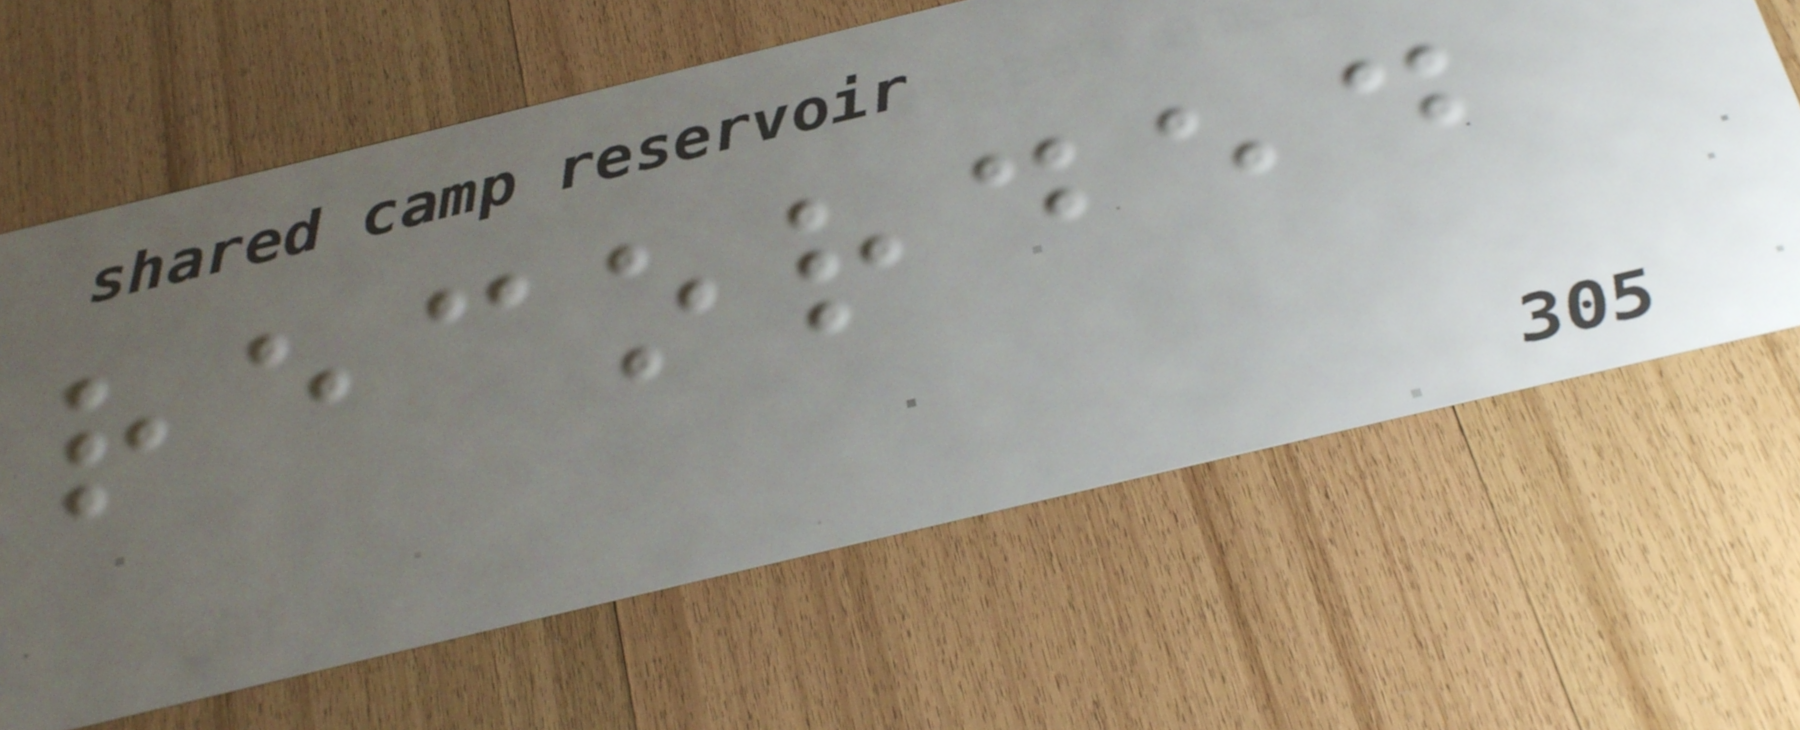recorded
